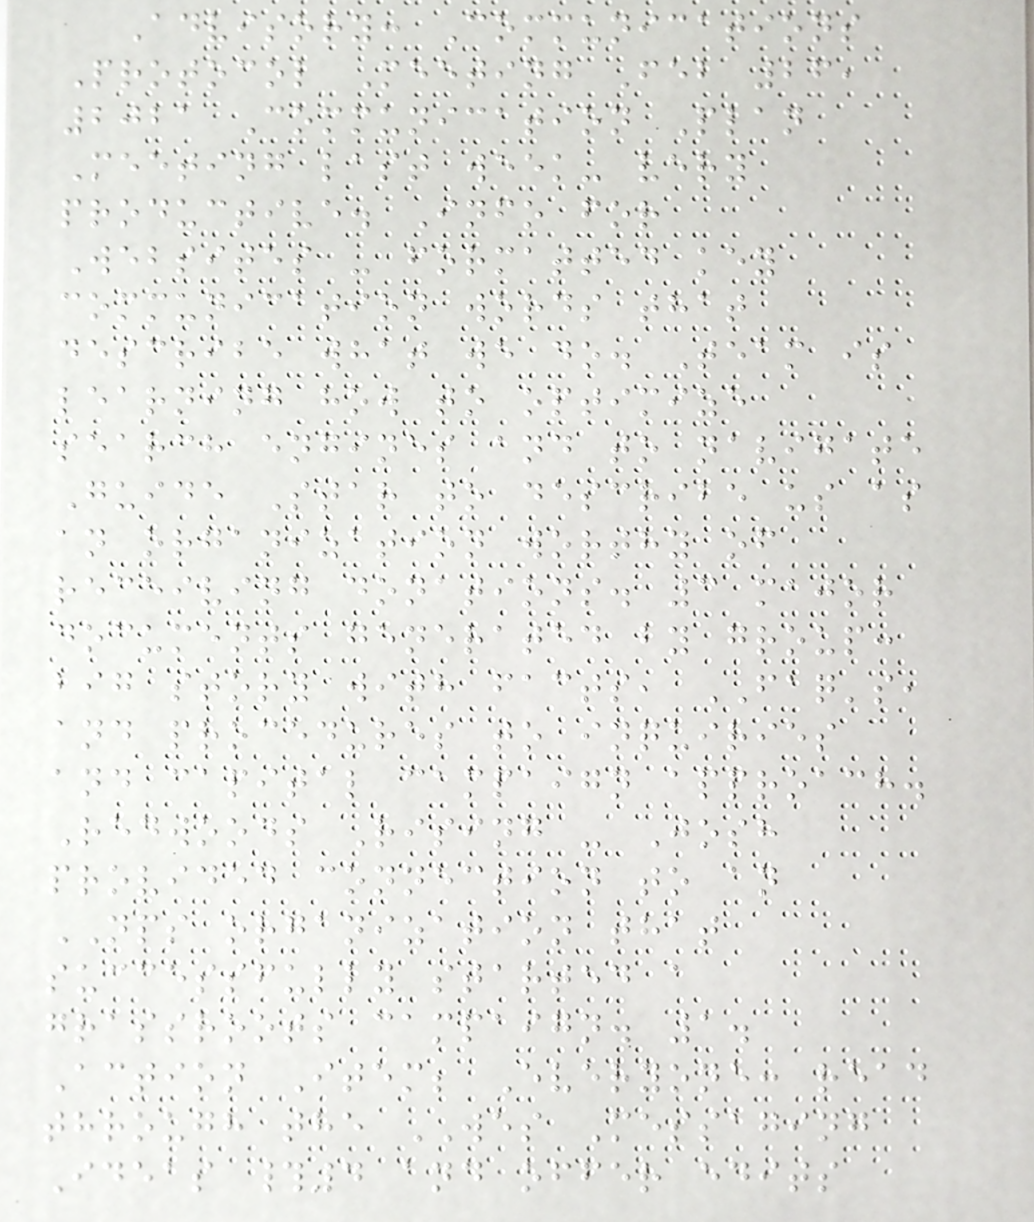Advisory: Communications
Protocol Meeting Feb 26,
2021 Communication Plan
Meeting last week- very
productive. Info for
Websites - formatted key
communication words that
describe what we do. Team is
learning how to optimize
search engines and to navigate
Guide Star to describe us as
an organization worthy of
receiving donations. 3 major
documents generated by group:
big story with facts, FAQ's,
and procedures to inquiries
and capital campaign approach.
Redwoods Rising - Josh
provided connection to an
NPS organization that
successfully started a
grassroots campaign. 1.
Action Item; Everyone: read
through the WES Messaging
Ideas #4 and offer edits
